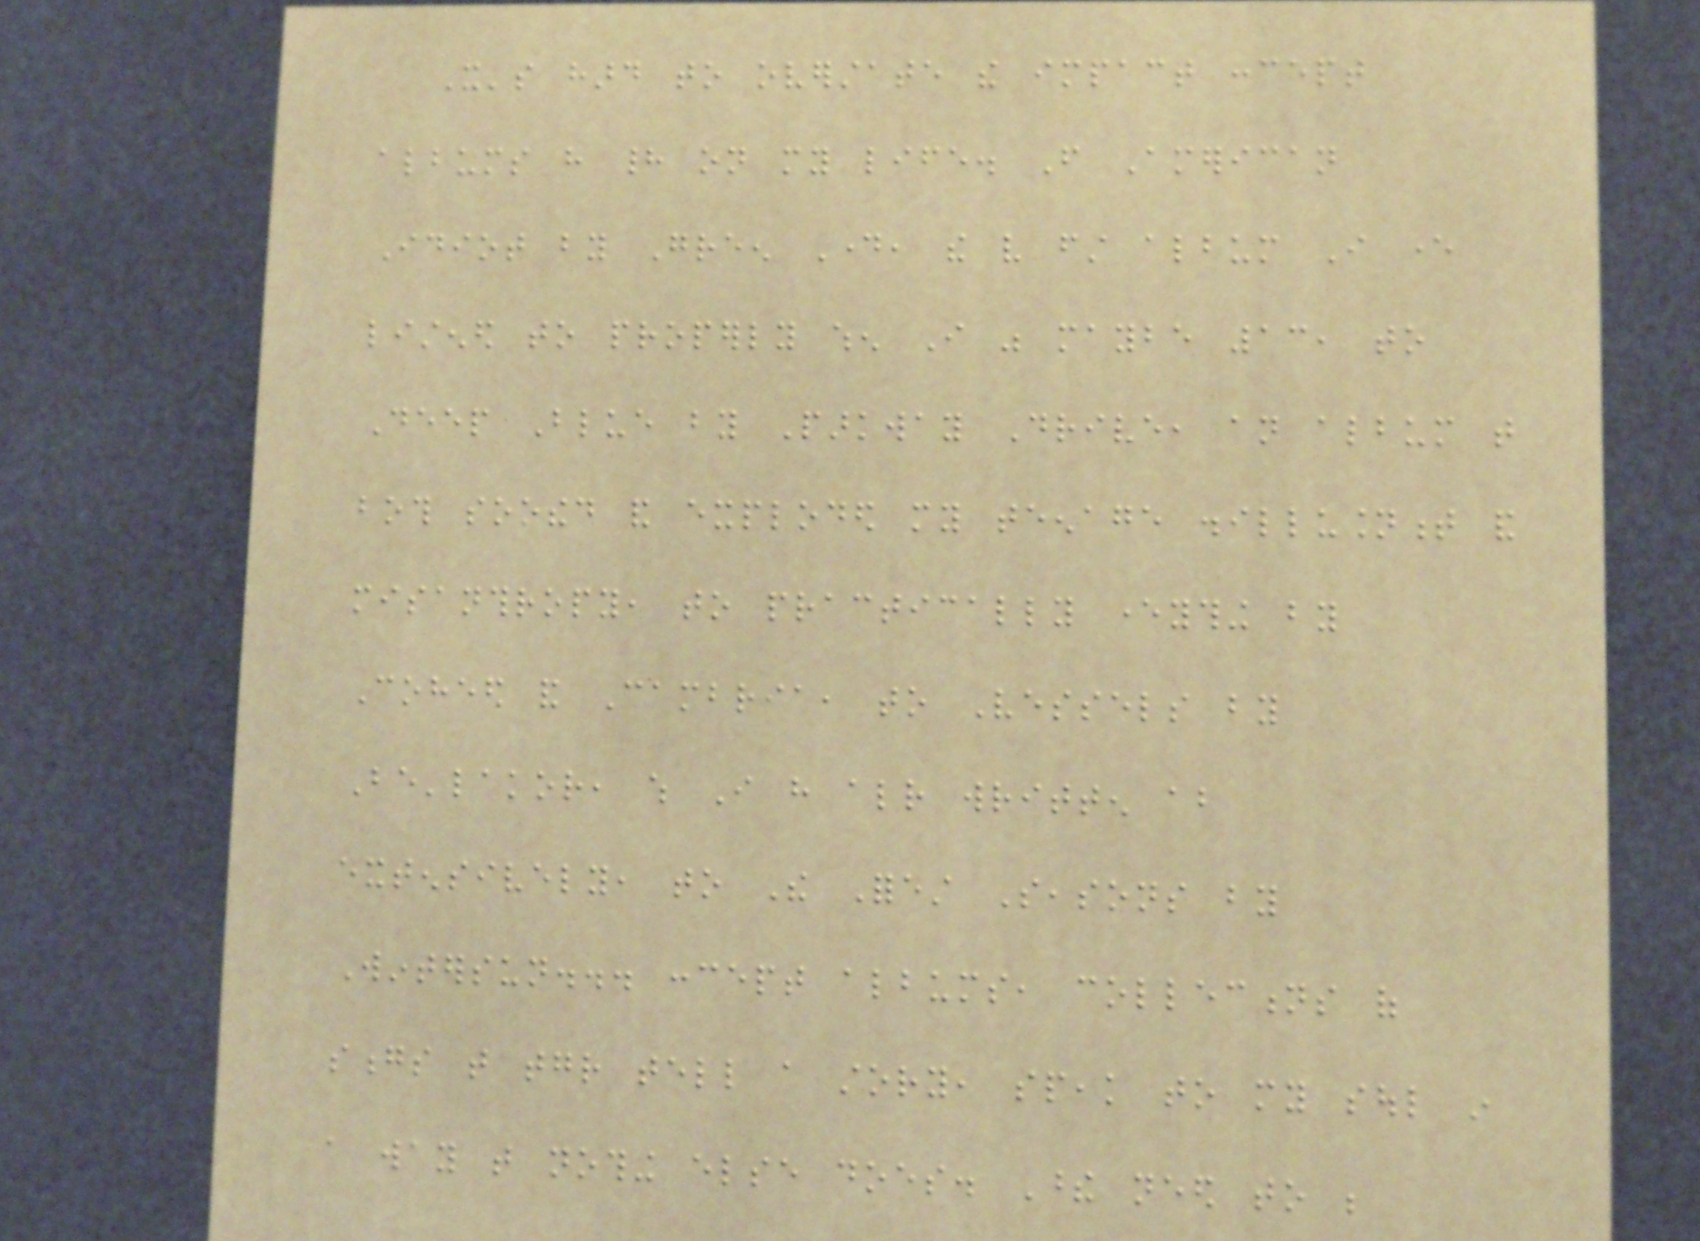It's hard to overstate the impact concept
albums have had on my life. From American
Idiot by Green Day, the very first album I ever
listened to properly when I was maybe 13, to
Deep Blue by Parkway Drive, an album that
both soothed and exploded my teenage disillusionment and
misanthropy, to practically everything by
Coheed and Cambria, to Vessels by
Be'lakor, which I have already written about
extensively, to The Forest Seasons by
Wintersun... concept albums, collections of
songs that together tell a story, speak to my soul in
a way that nothing else does. These need to be
